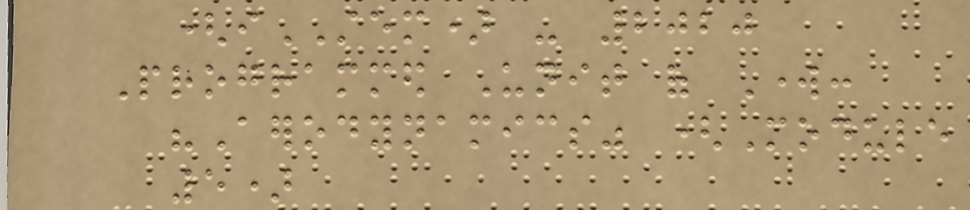(iSTEM) - 2020
Programmed Unit of Work:
"Aerodynamics" (Module
5)
